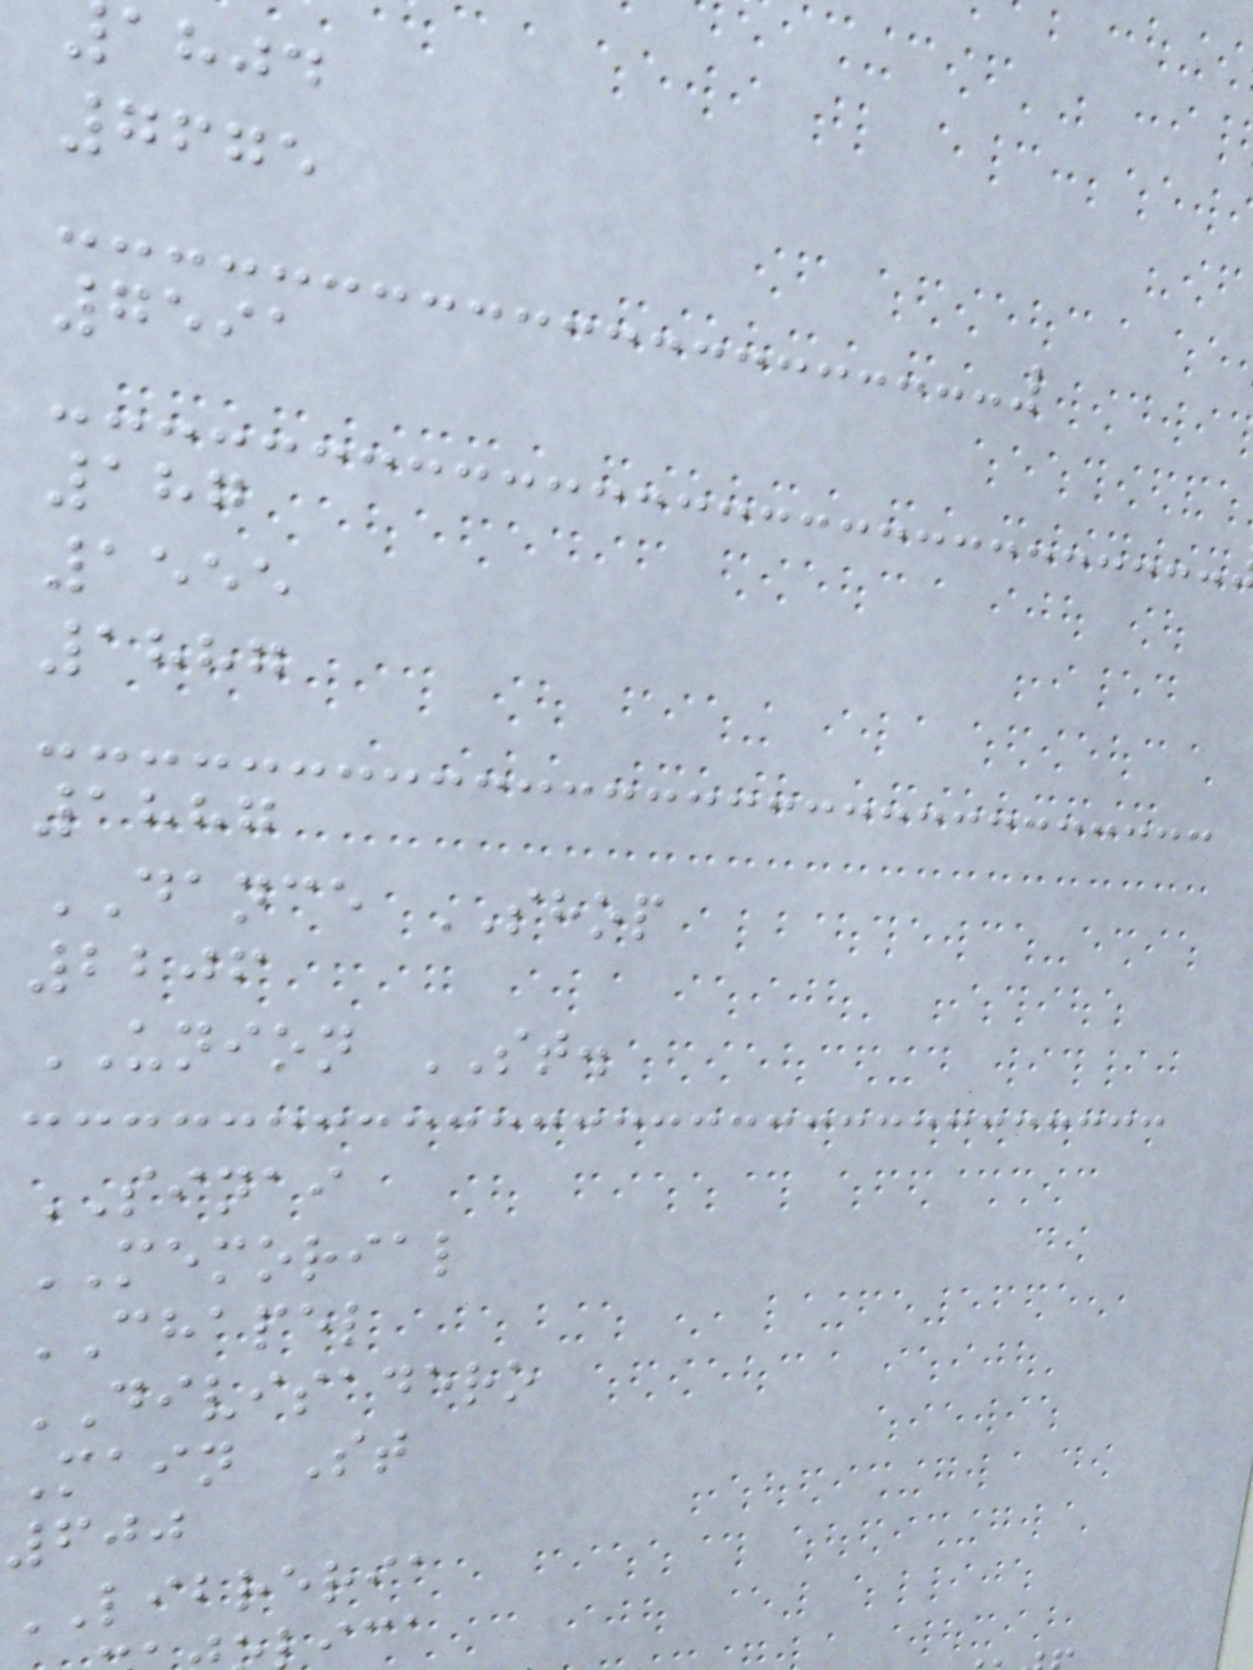ahjd
7675
7591
187
1555
1887
1887
DANCE SHOP
2206
UNION ST.
SINAI
MEMORIAL
CHAPEL
DIVISADERO
Main St
600
LIBRERIA
